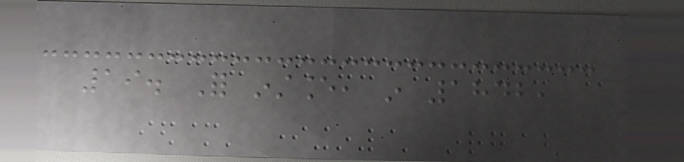19. For instance, in 1842,
